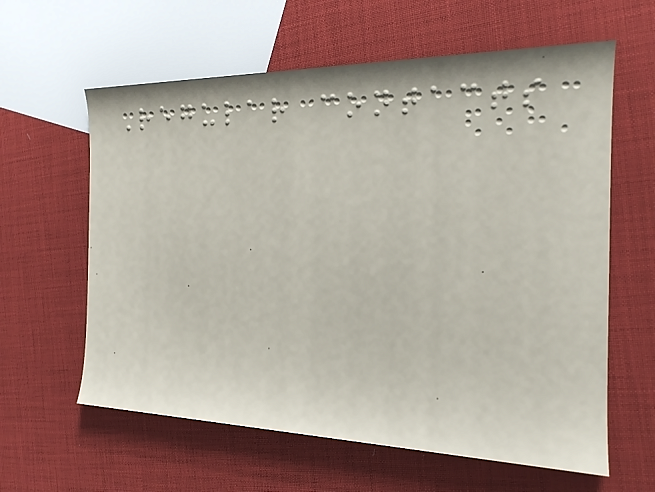Regular contacts
